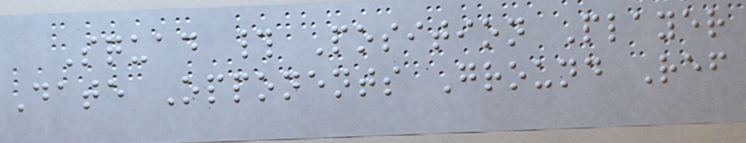Squad # Position Player
Date Opponents Ground Ref
